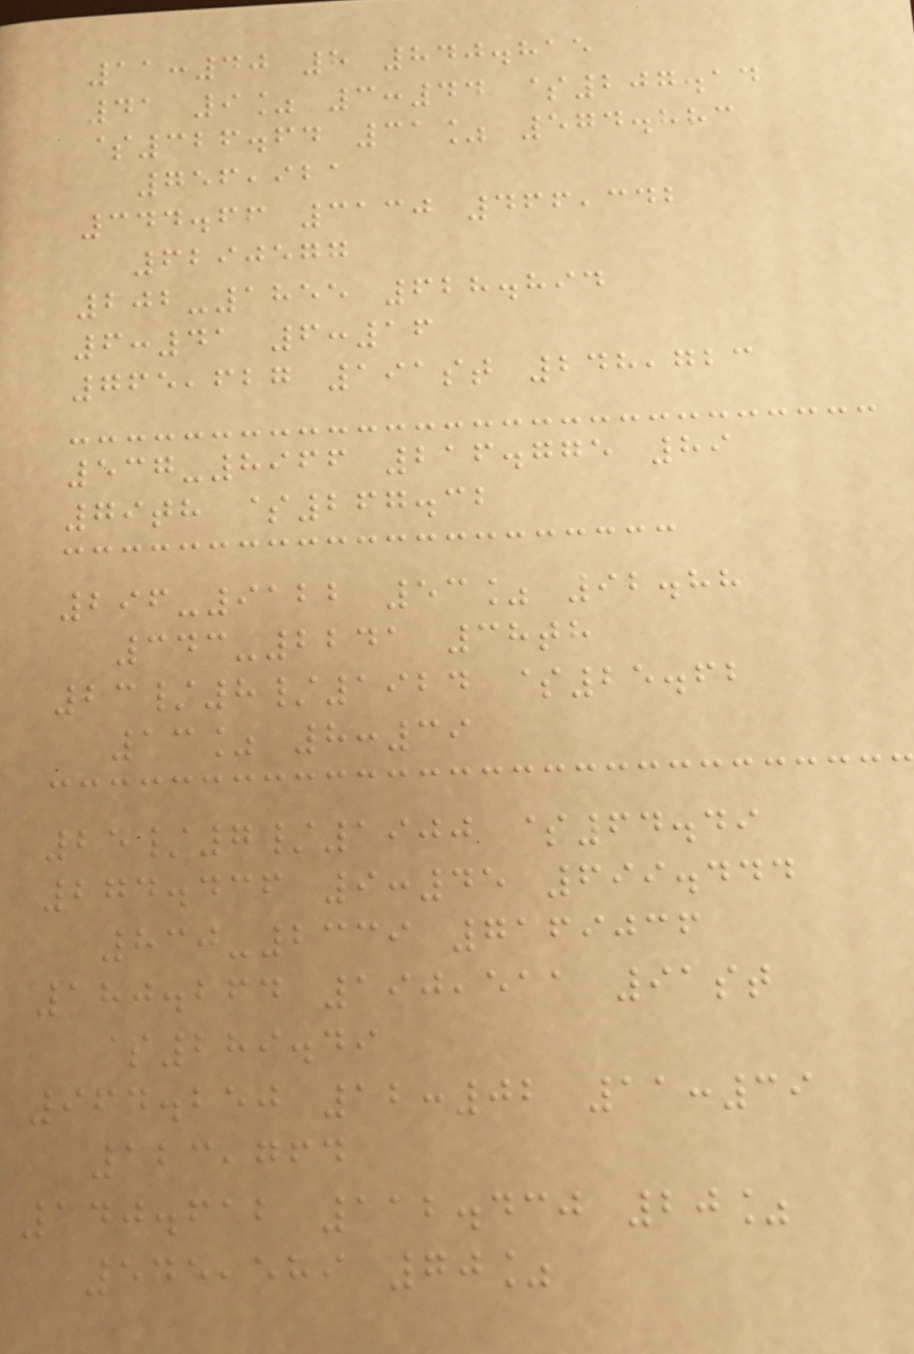11:40 8 840.815
41 9% 3:44 $207.14
$326.64 31% 574.883
756,921
344.66 3130 466,342
6290577
202-1855 628.894
6:41 6:16
765,627 191st 248,723
537-8966 216.775 89
79th $267.32
296-9122 53% 92.88
343-2241 38th
23/8/1924 $25.62
13% 8:39
25/7/1900 $64.49
274.436 9:45 699.444
830-2339 7169036
180.264 190,511 91st
$289.49
964.250 12:02 11:39
123,764
140.612 112.430 20%
545,589 70%
